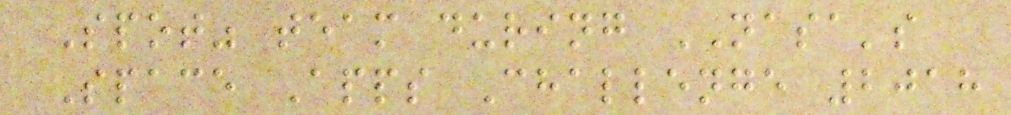Spot" team during NASA's
Space Apps Challenge 2018
